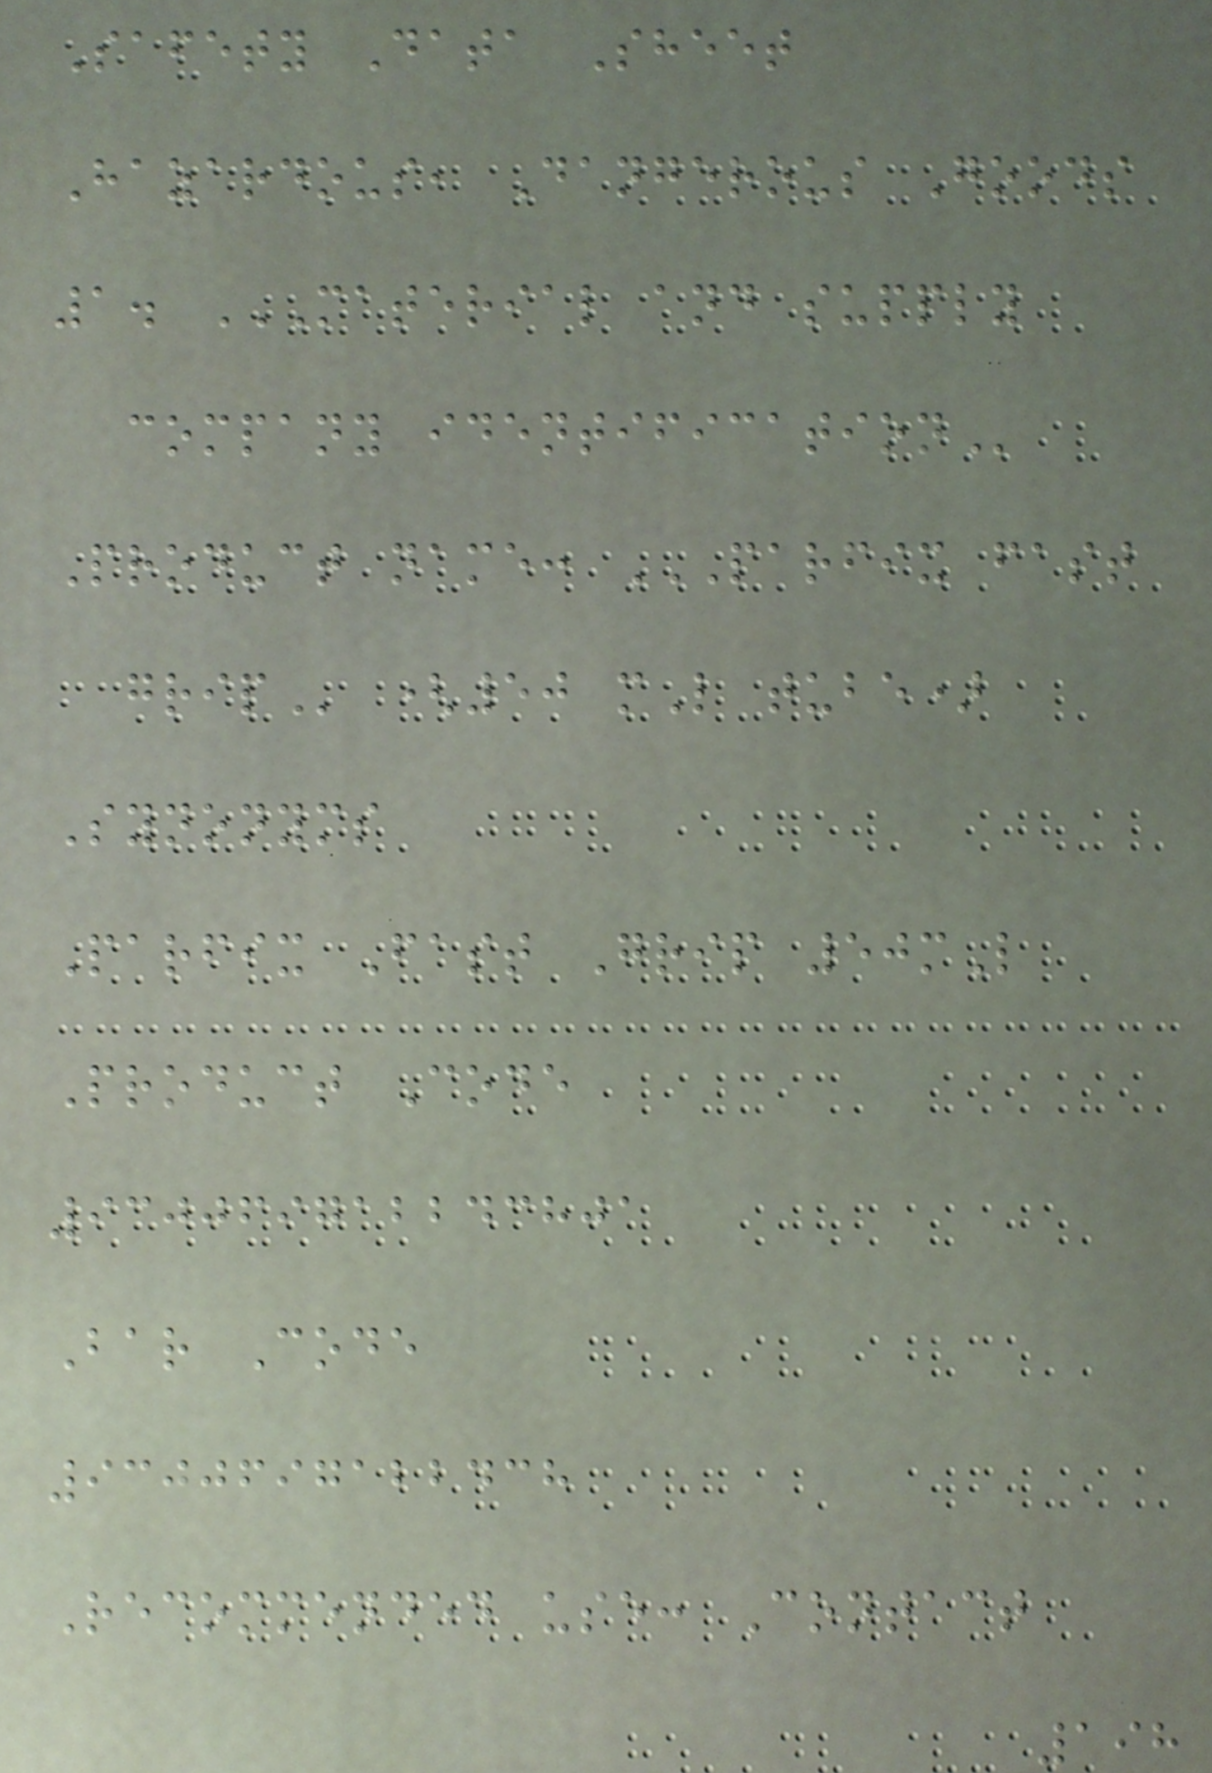Safety Data Sheet
Hazardous, Dangerous Goods
1. MATERIAL AND SUPPLY
COMPANY IDENTIFICATION
Product name: PARFIX FAST
GRIP (50 mL tube)
Synonyms
Parfix Fast Grip 50mL
Product Code
930069712243801
Bar Code
9300697122438
Recommended use: Contact
198
